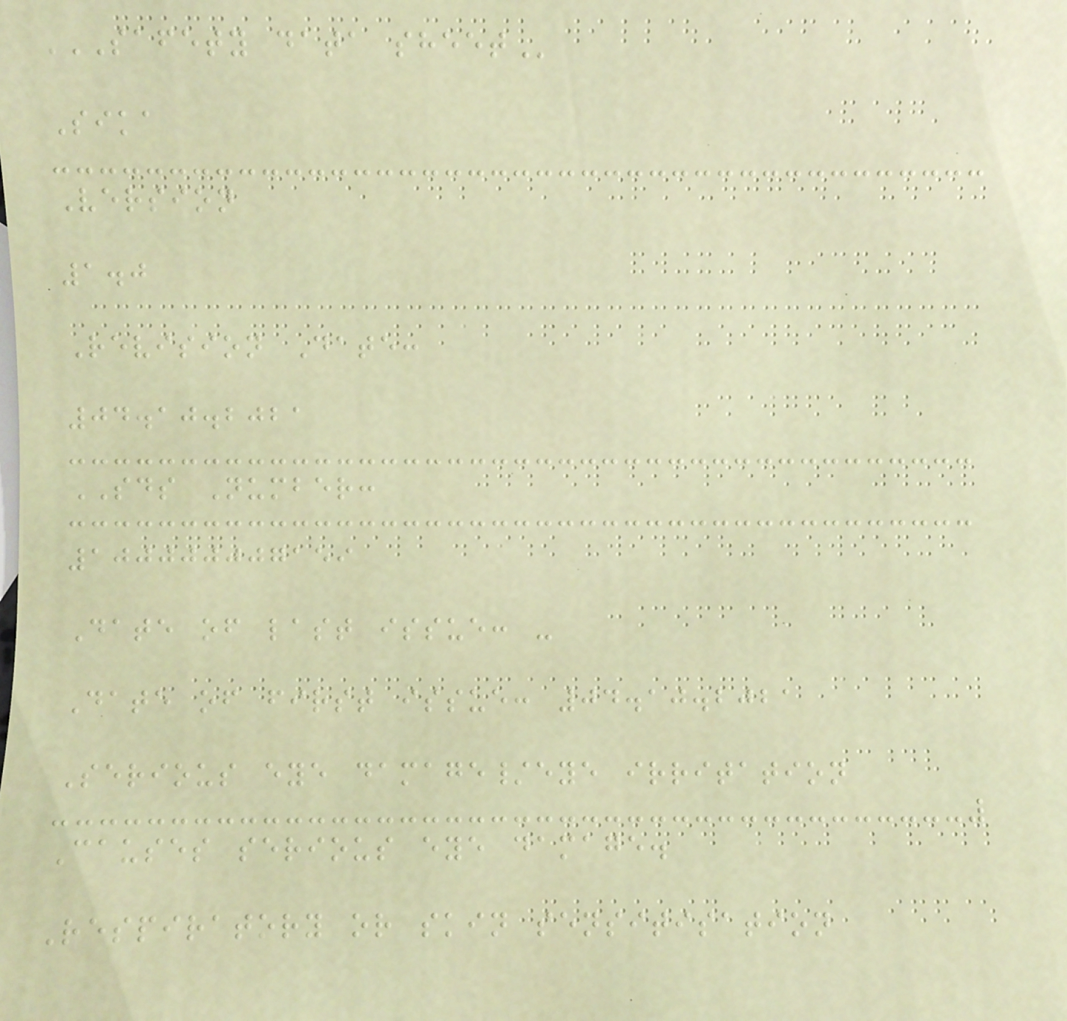SAFETY DATA SHEET
Sika
Version
1.0
Revision Date:
04.10.2021
SDS Number:
100000007159
Date of last issue: -
Date of first issue: 04.10.2021
Serious eye damage/eye irritation
Causes serious eye damage.
Respiratory or skin sensitisation
